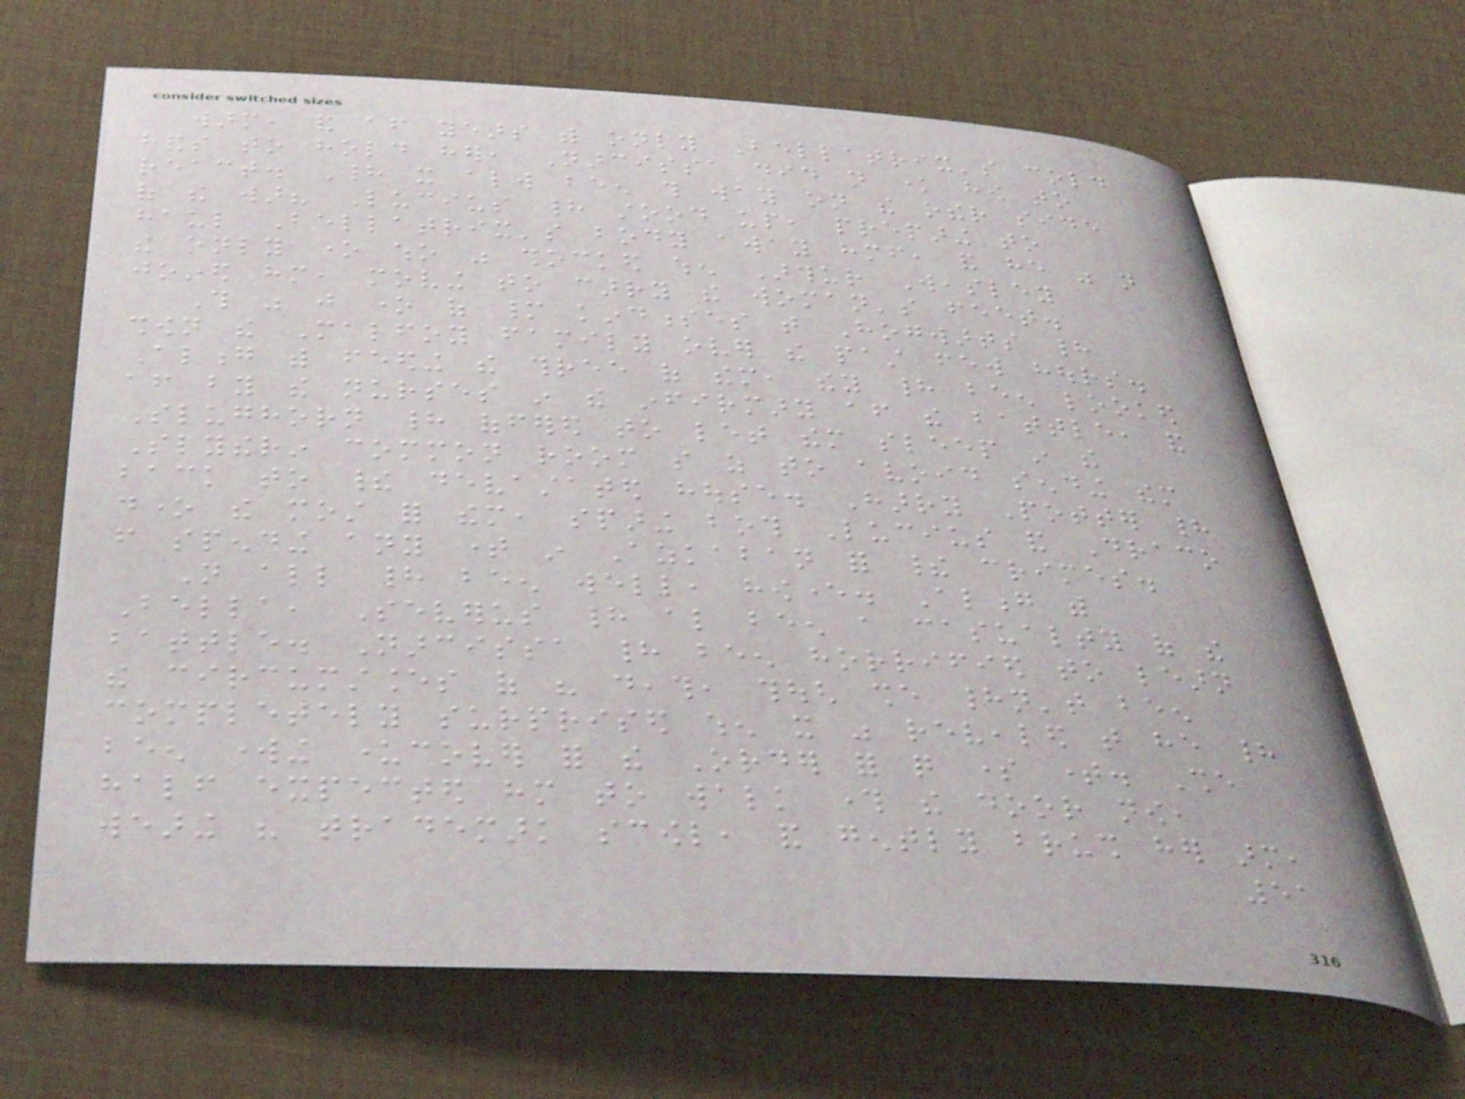warm, and after years with only Bellatrix's cold
hands to hold her, Narcissa did not know how to
react. Had it always been this way on the other side
of the war? Lucius had stood up, preparing to
haul Bellatrix's body away himself, and he was not
the only one who was shocked when Arthur Weasley
joined him, moving to carry the woman's feet.
This was just one of many kindnesses that Hogwarts had
shown the Malfoy family over the past few hours.
Along with feeding the three of them, they had been looked
after by the nurses in the infirmary after the battle, and
Slughorn had offered to let them sleep in the
Slytherin common room so as to avoid sending them
back to their devastated house. Harry Potter had
done the most for them, sparing both Lucius and Draco
from spending any time in Azkaban for their crimes.
Not all had been well, however. Along with
Bella, Severus had also been a casualty of the
battle. Narcissa had been horrified to learn
the circumstances of his death, though she hadn't been
completely surprised when it was revealed that he had
been working undercover for the Order for quite some time. She
half expected him to walk through the door now,
wearing his trademark scowl, and gently brush her arm,
51
